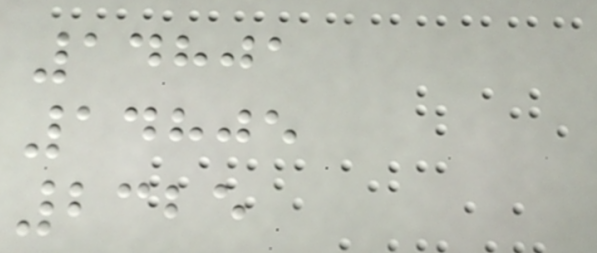14801
14805
2325
